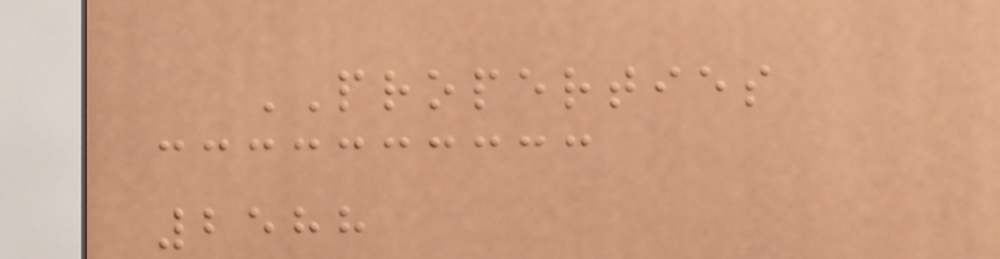PROPERTIES
2588
